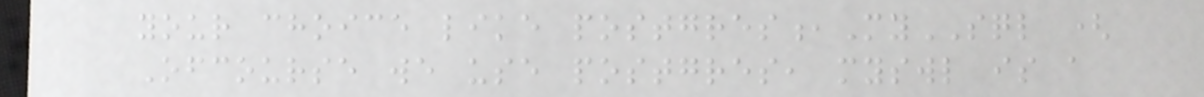your choice like postgres,MySQL (
Ofcourse we use postgres, myswl is a
